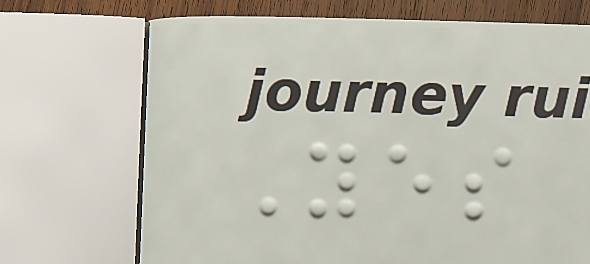Yes
